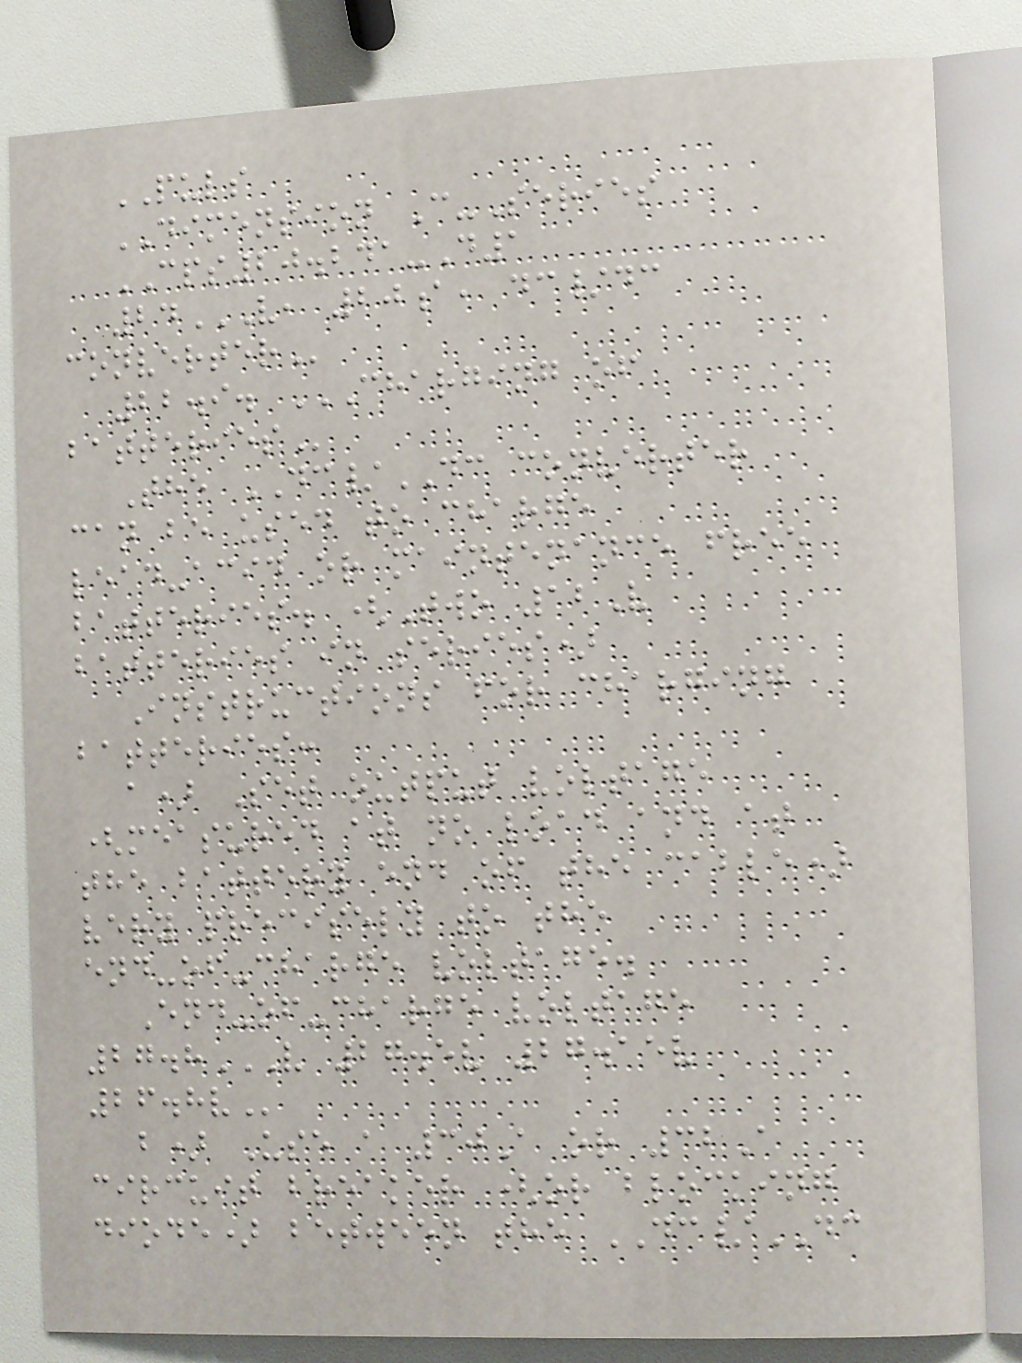PULS
DIMENSION C-Series
CPS20.241-D1
24V, 20A, DC/DC
CONVERTER
22.9. CHARGING OF
BATTERIES
The DC/DC converter
can be used to charge
lead-acid or maintenance free
batteries. (Two 12V
batteries in series)
Instructions for charging
batteries:
a) Set output voltage
(measured at no load and at
the battery end of the cable)
very precisely to the
end-of-charge voltage.
End-of-charge voltage
27.8V 27.5V 27.15V
26.8V
b) Use a 30A or 32A
circuit breaker (or blocking
diode) between the DC/DC
